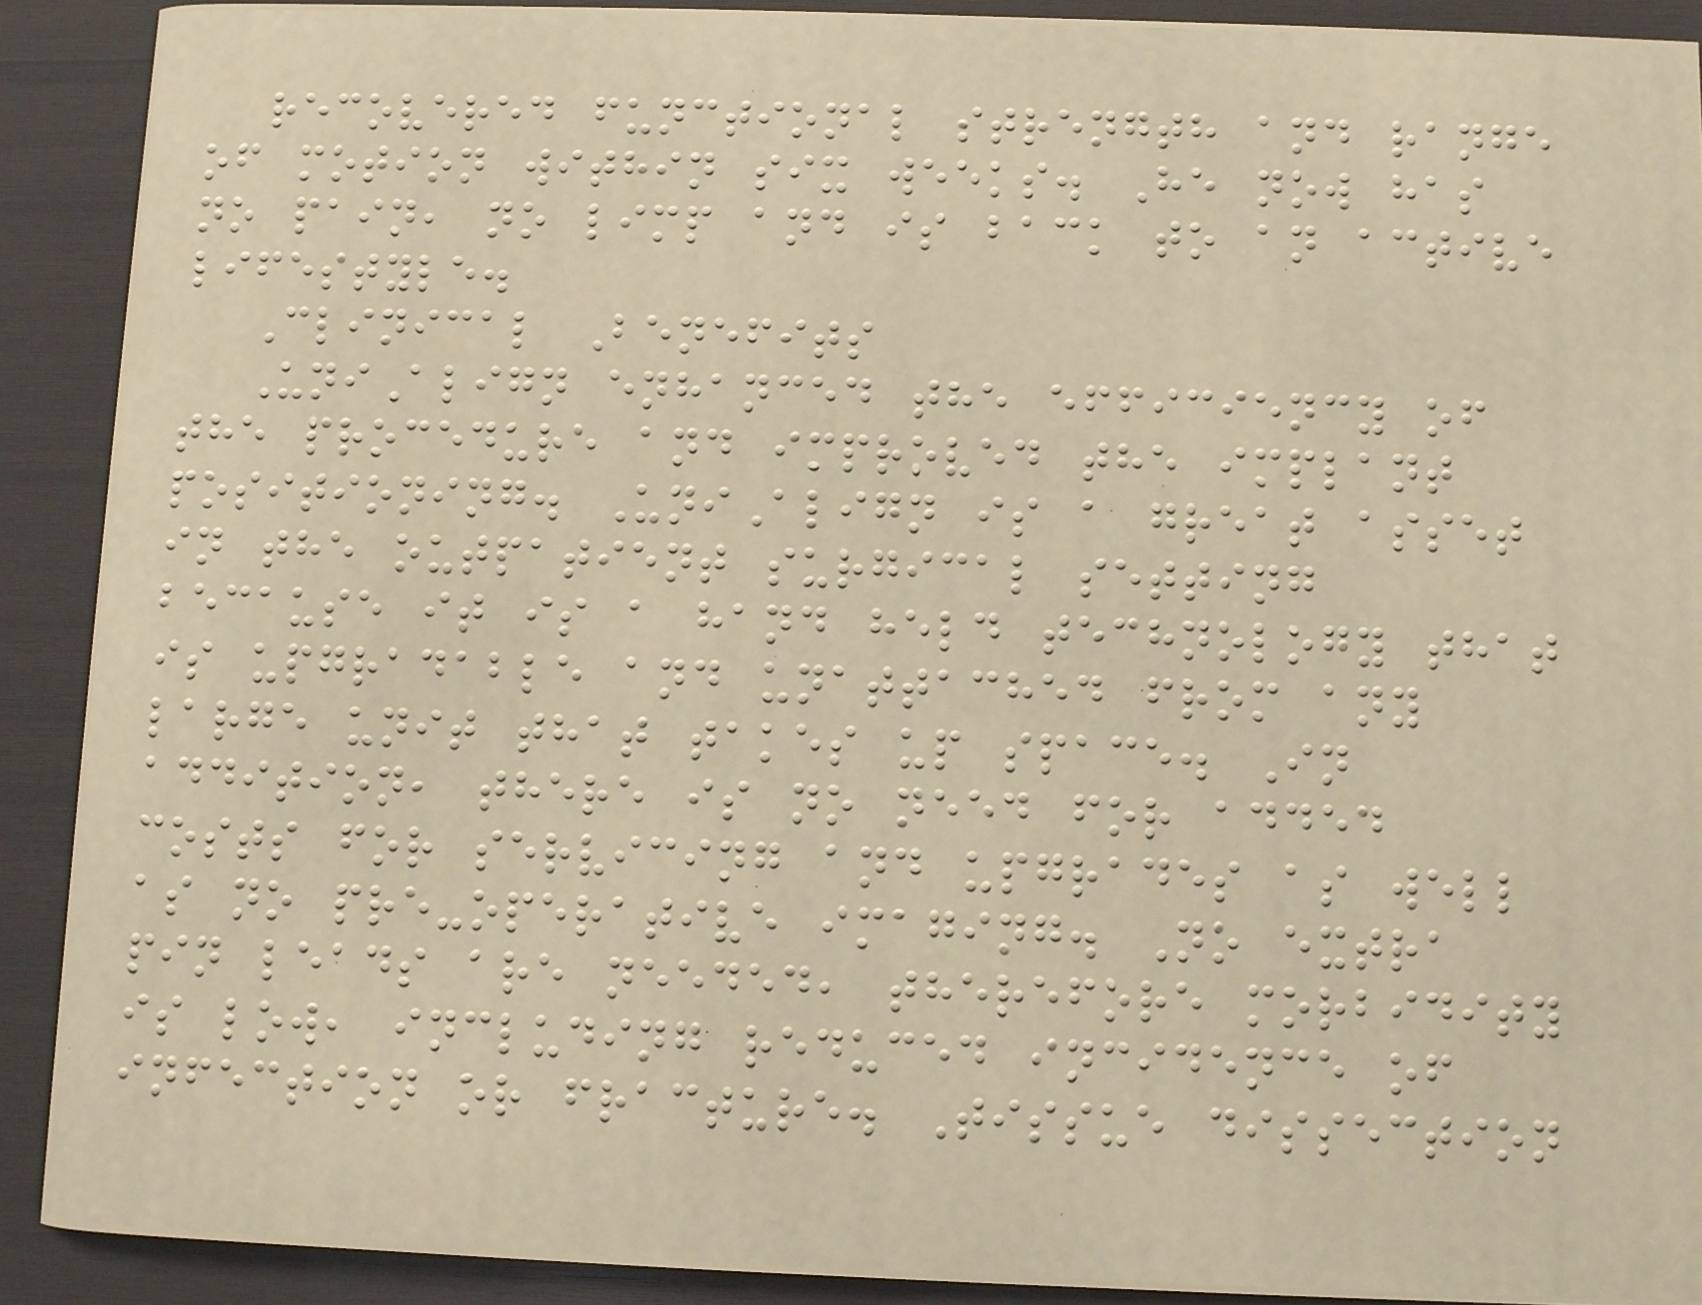recovered functional strength and range
of motion within six weeks. He now has
no pain, no limp and is back to an active
lifestyle.
Clinical Benefits
UniAlign enhanced the efficiency of
the procedure and improved the implant
positioning. UniAlign is a great asset
in the outpatient surgical setting
because it is a hand held technology that
is upgradable and unattached from any
large unit that takes up space. In
addition, there is no need for added
costs for servicing and upgrades as well
as no pre-operative imaging. No extra
pin leads are needed, therefore morbidity
is low, including reduced incidence of
infection or fracture. Tissue dissection
